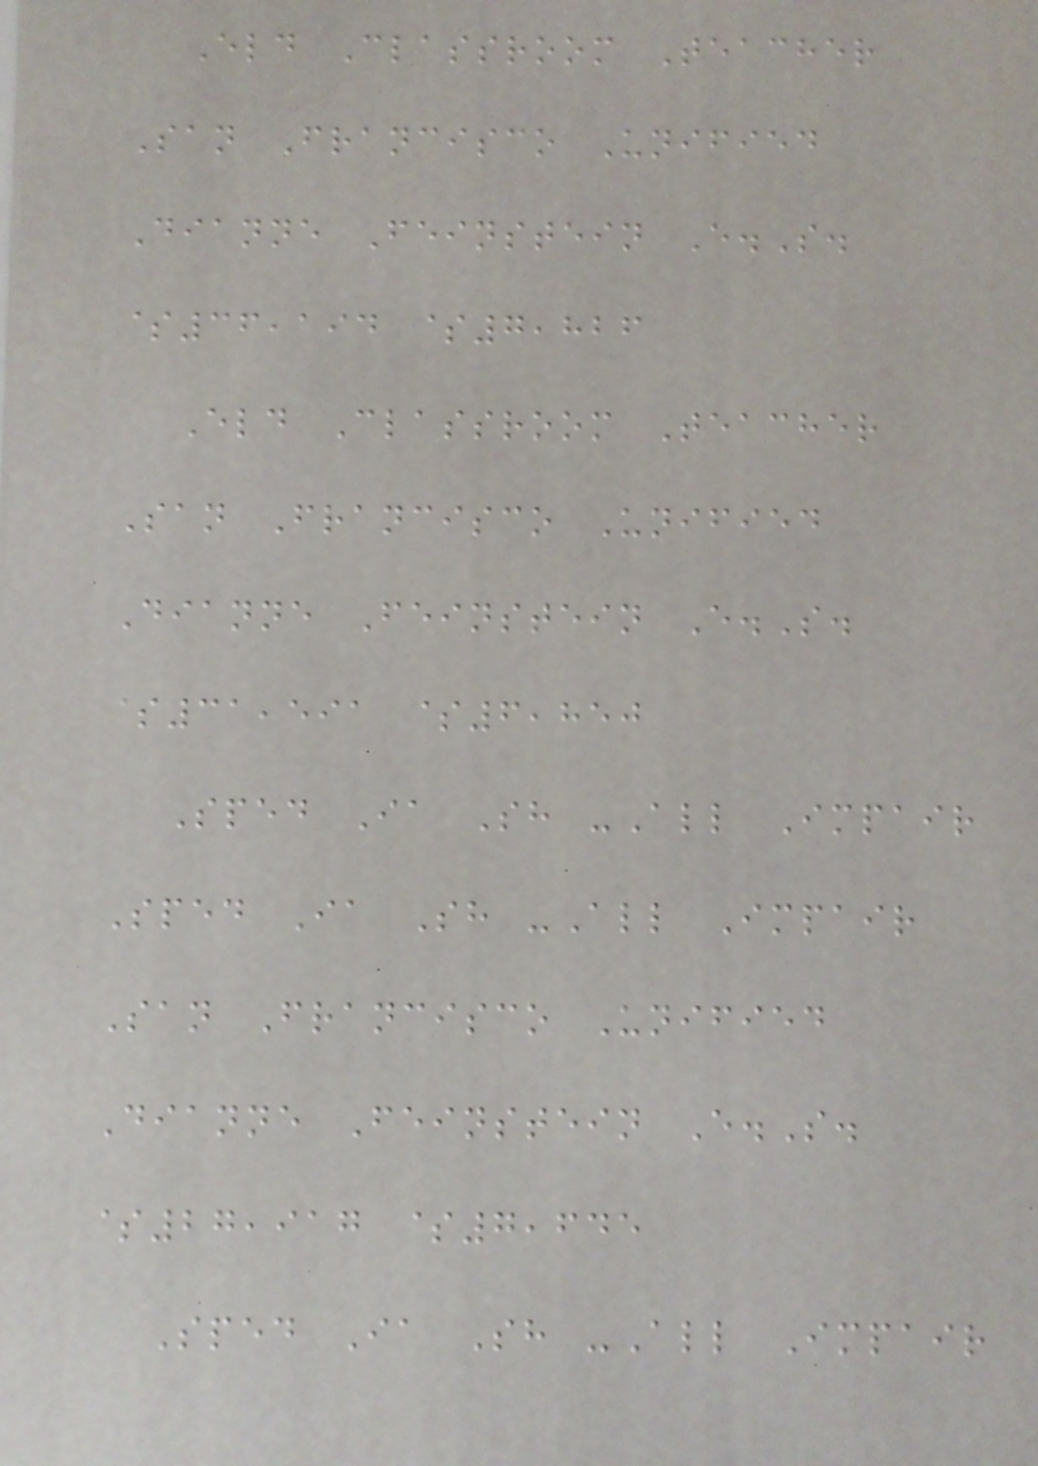Eld Classroom Teacher
San Francisco Unified
Dianne Feinstein E.S.
$36,194 $7,826
Eld Classroom Teacher
San Francisco Unified
Dianne Feinstein E.S.
$31,591 $6,850
Sped Ia Sh -All Impair
Sped Ia Sh -All Impair
San Francisco Unified
Dianne Feinstein E.S.
$27,917 $7,645
Sped Ia Sh -All Impair
